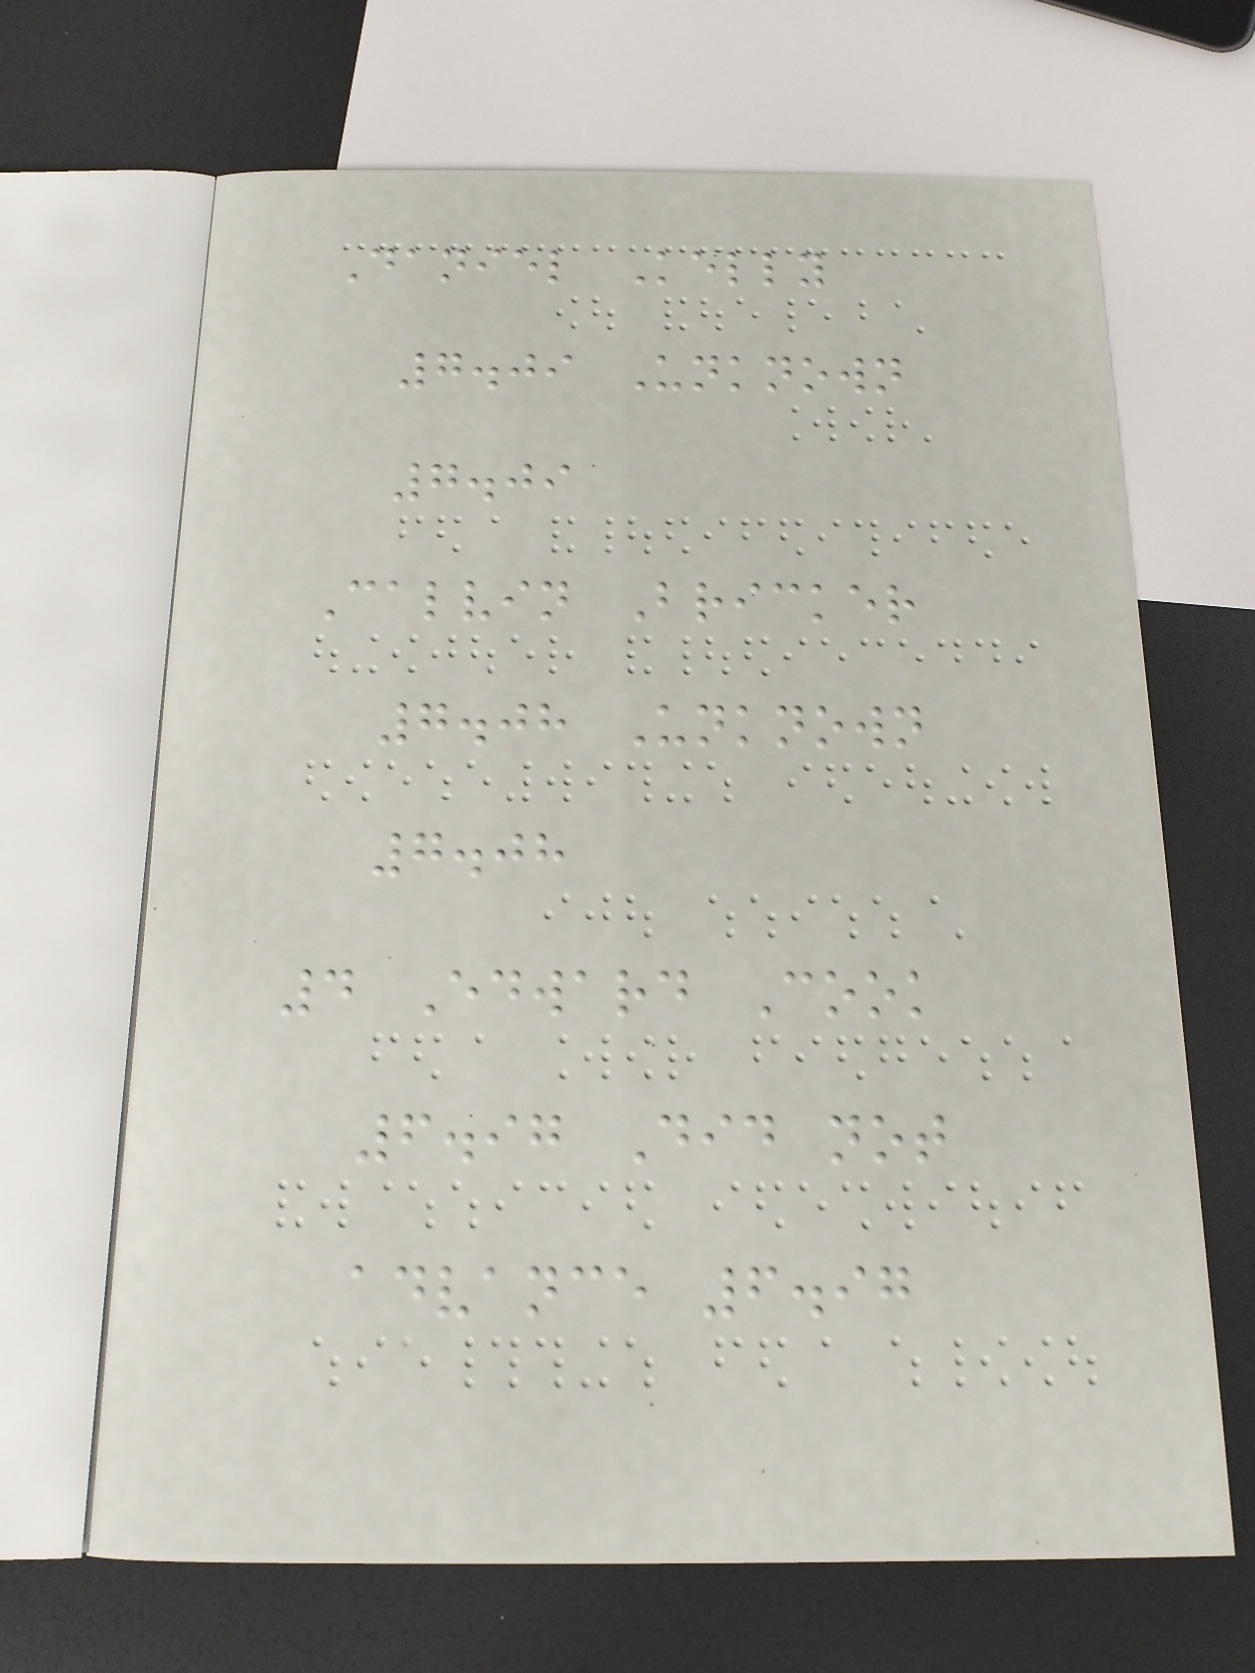Daniel Kelly
7.09 Unknown
7.09
Calvin Bricker
7.08 Unknown
7.08
4 Edward Cook
6.97 Did not
advance 6.97
